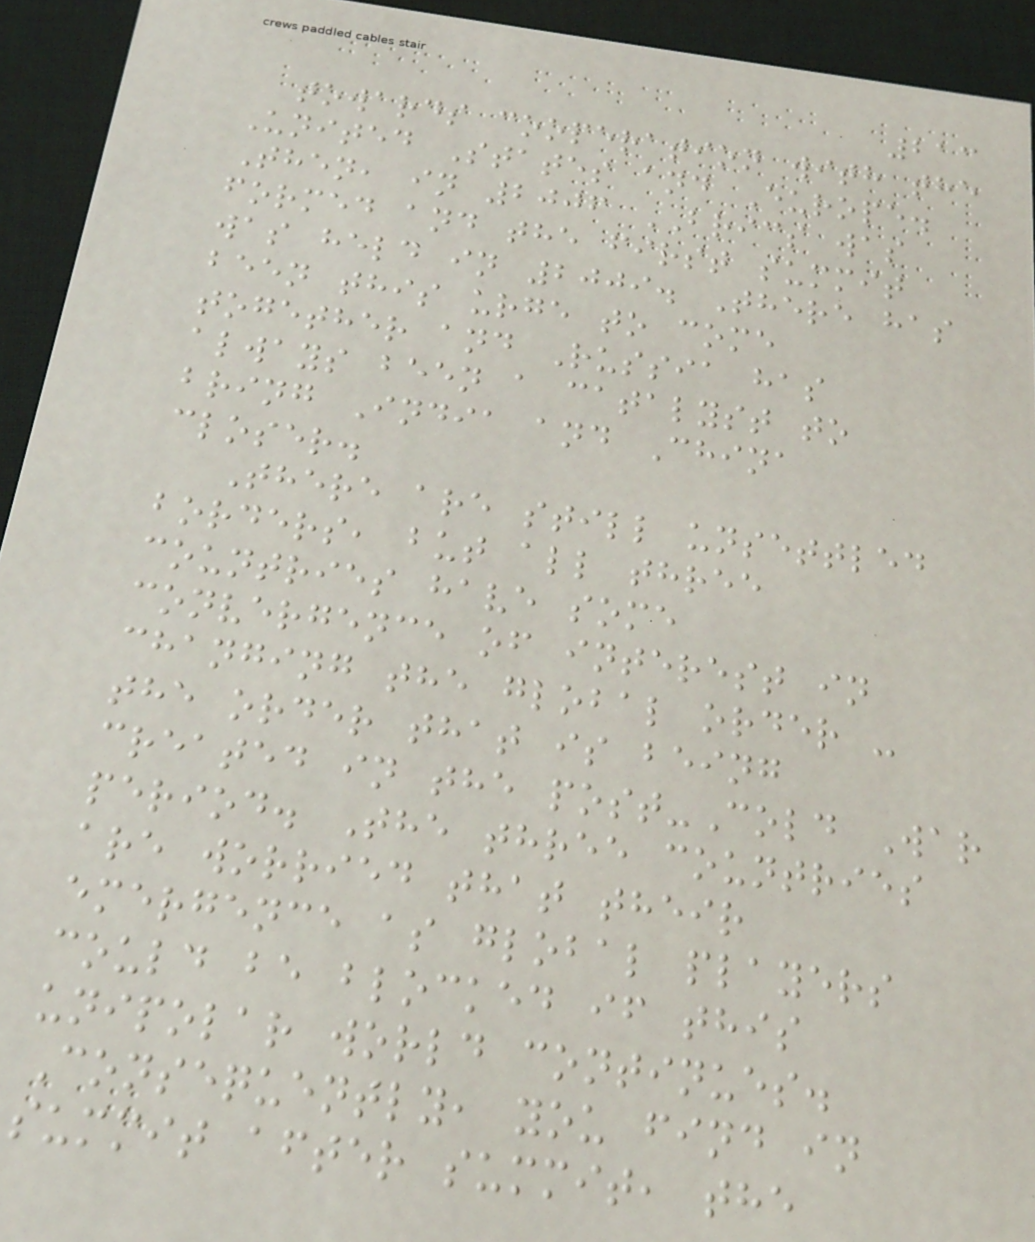213
towards cooperation with the
United States and Europe.
Then, in 2006 BRICS was
formed and the first summit
was held in 2009. There has
been this urge to come
together and Russia has
always been a catalyst to
bring India and China
closer.
There are still unsettled
borders, but all three
countries have some
convergence of interest in
changing the global order -
the order that is being
created in the post-Cold War
period. The three countries
are worried that their
emergence as global players
could be blocked if this
unipolar world continues.
Consequently, you find in
summit after summit, the
